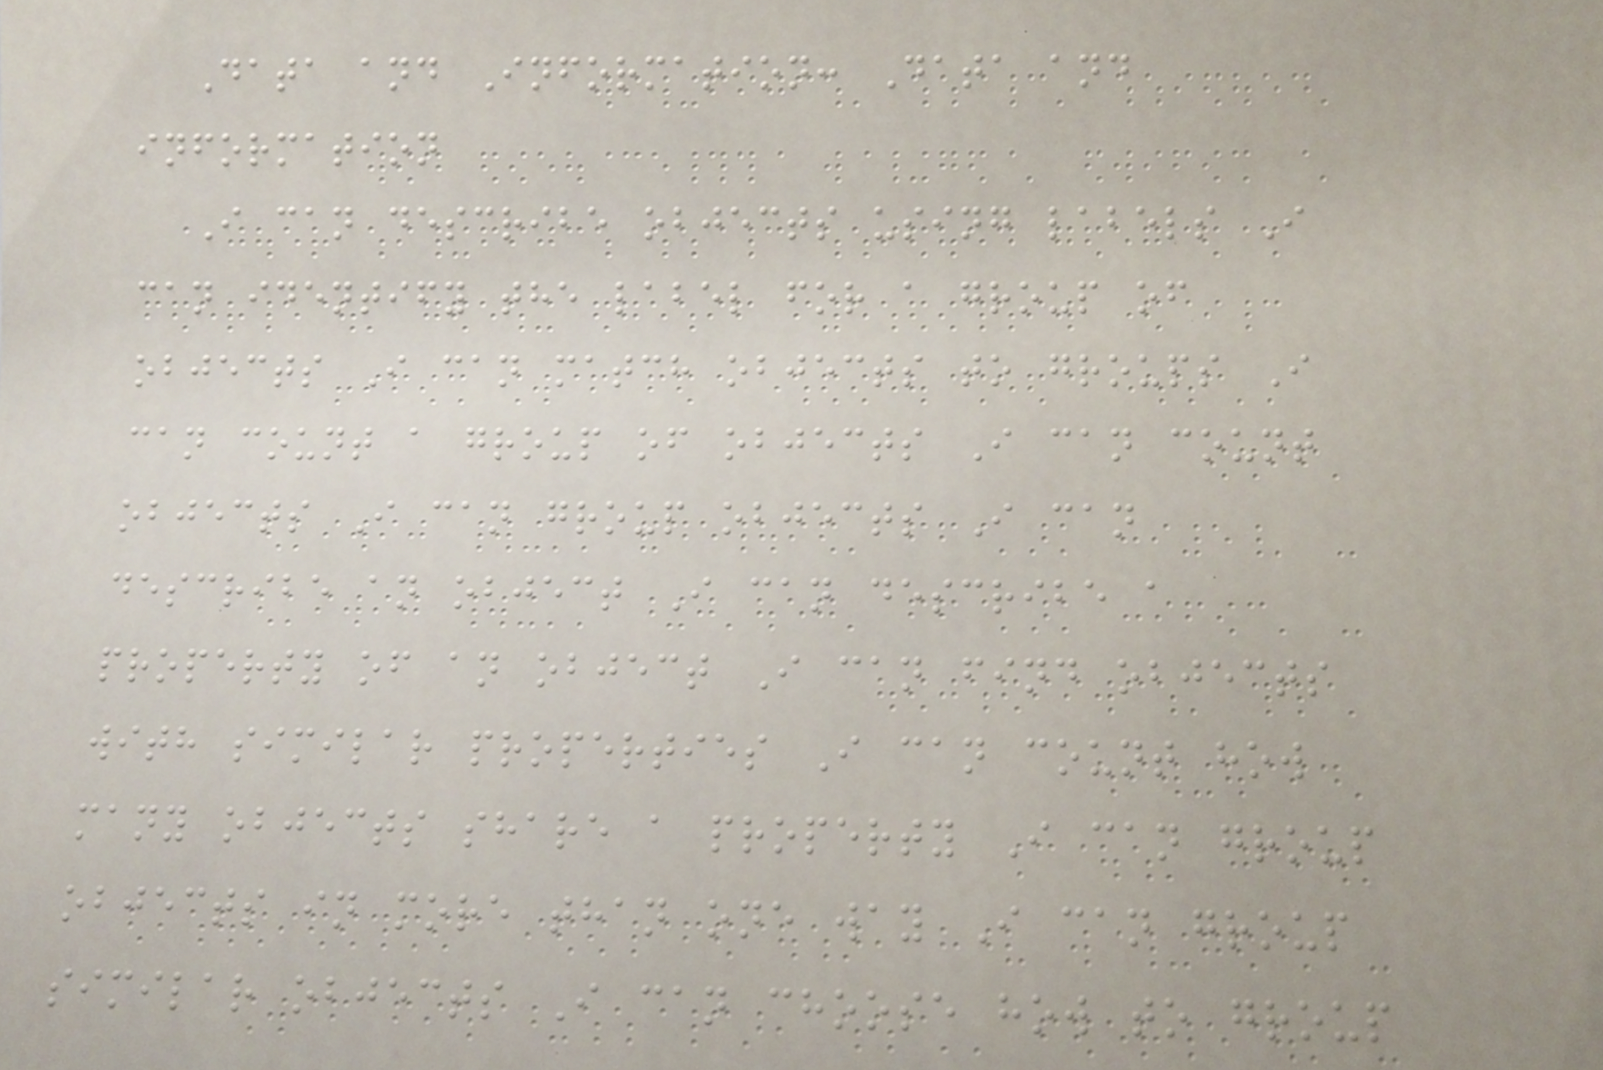Data and Information: Data and
information
I can describe objects using labels I
can identify the label for a group of
objects I can match objects to groups I
can count a group of objects I can count
objects I can group objects I can
describe an object I can describe a
property of an object I can find objects
with similar properties I can count how
many objects share a property I can group
objects in more than one way I can group
similar objects I can choose how to group
